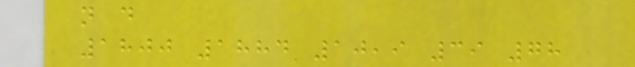n d
1800 1884 10,9 39 78
